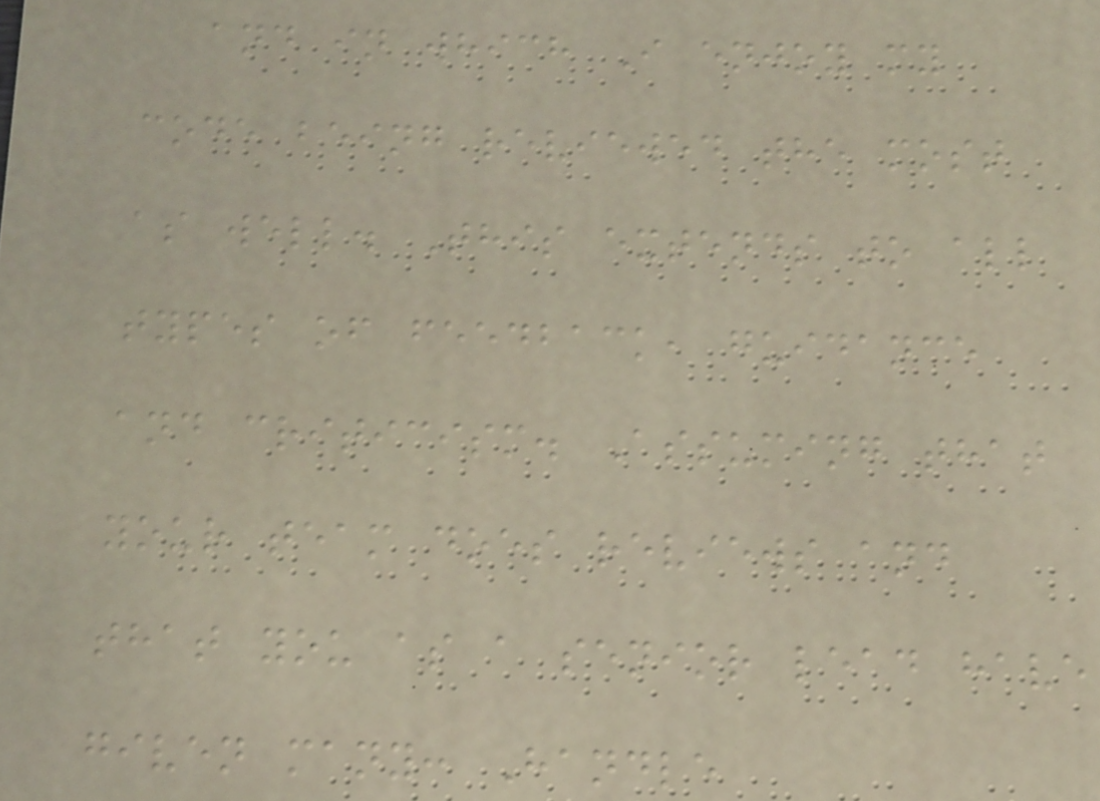and in which I enjoy my
code being reviewed the most
as well. This extends to all
types of feedback, guidance
and criticism. Assuming that
your team does reviews and
that you as a senior lead have
given many: Handle
